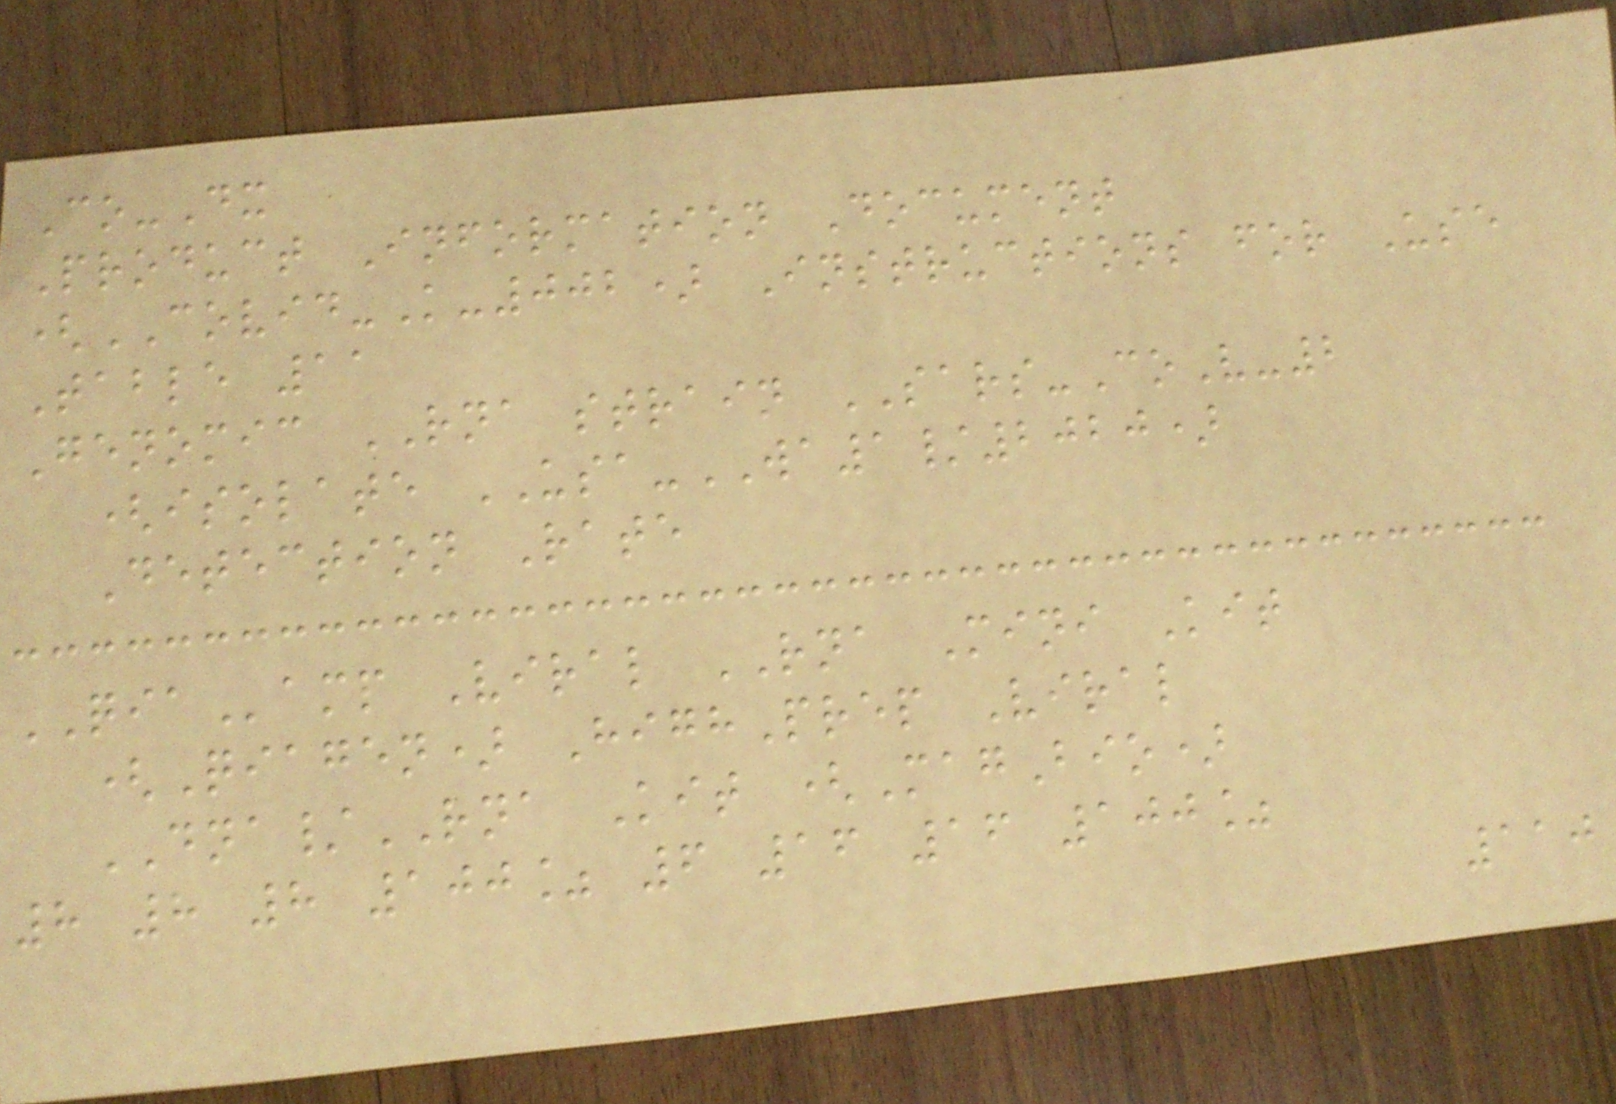Co-Dx
Product Information Document
(COVID-K-002) Instructions for Use
Table 11
Genomic RNA strain SARS-CoV-2
(isolate USA-WA1/2020)
Detection Rate
QIAamp Viral RNA Mini Kit
(Qiagen) HighPrep Viral
DNA/RNA Kit (MagBio)
8 8 8 100% 6 16 16 100%
110
